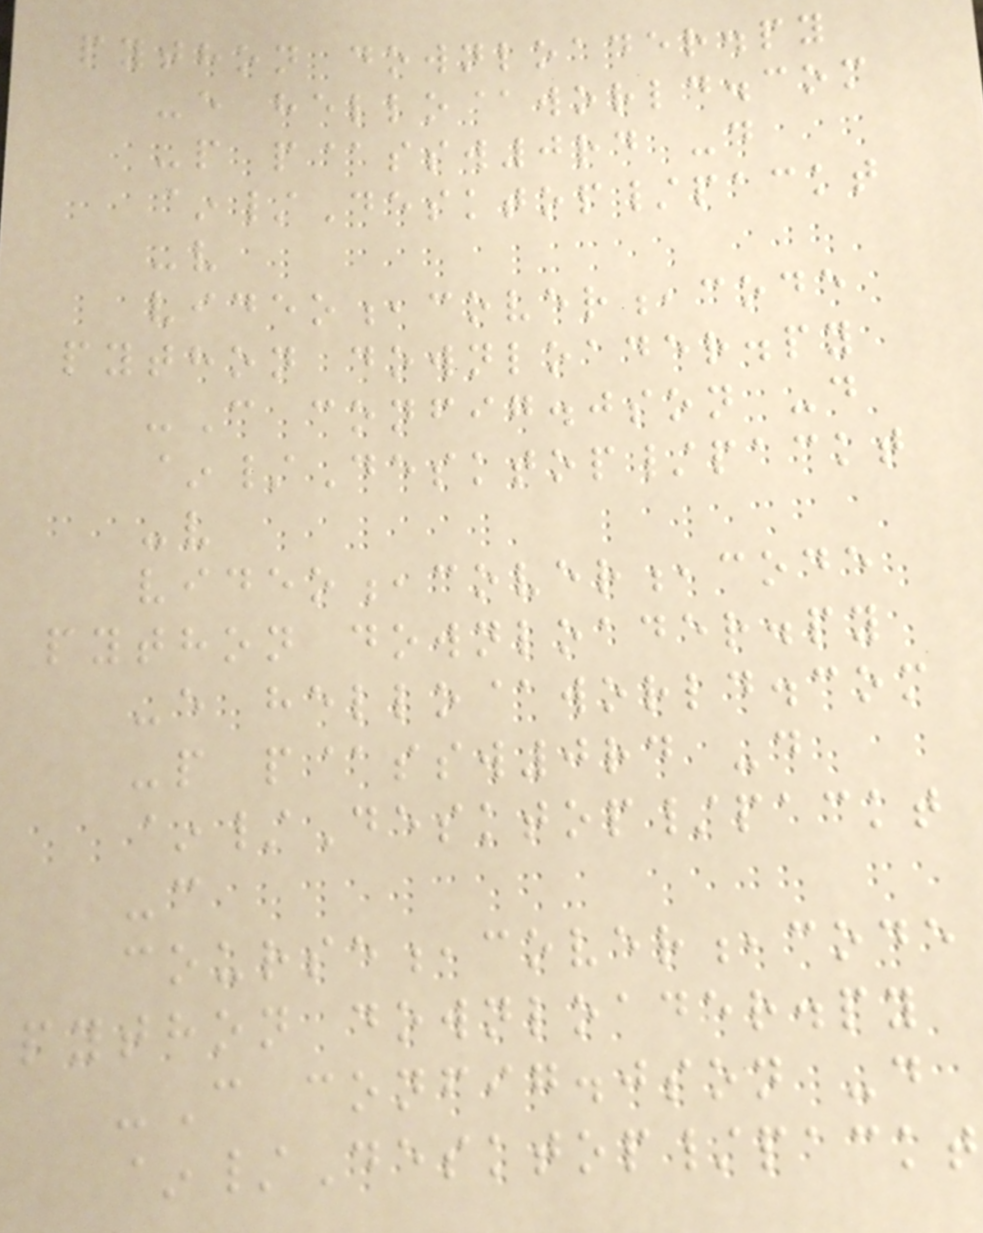python downloader.py
-e hello@world.com
-p p@ssw0rd -d
~/Desktop/packt
-v
video,cover,code
python downloader.py
-C config.json -d
~/Desktop/packt
-v
video,cover,code
python downloader.py
-e hello@world.com
-p p@ssw0rd -d
~/Desktop/packt
-c
course,cover,code
python downloader.py
-C config.json -d
~/Desktop/packt
